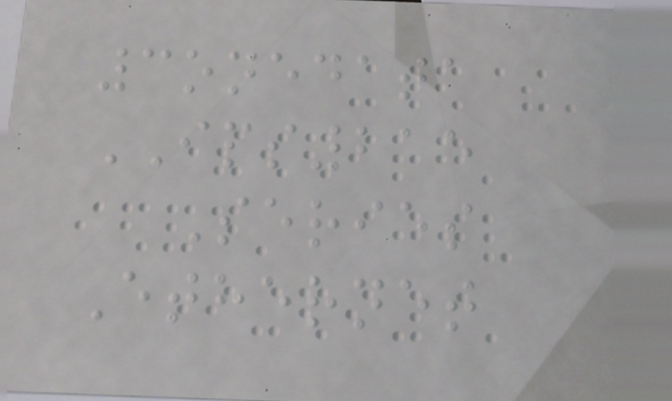3onedata
IPS215
Series
Ethernet
